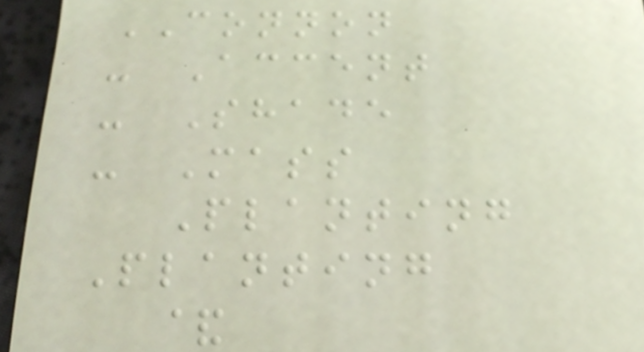CONNON
- Accent
- Shade
- Mass
Planting
Planting
&
